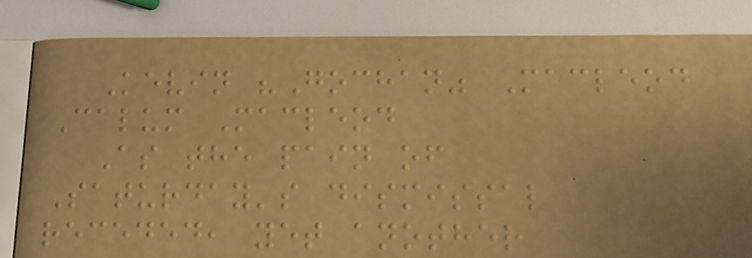Kevin "Gochan" Macleod
Calum Macleod
As the pain of
Saturday's dismissal
receded, yet another
